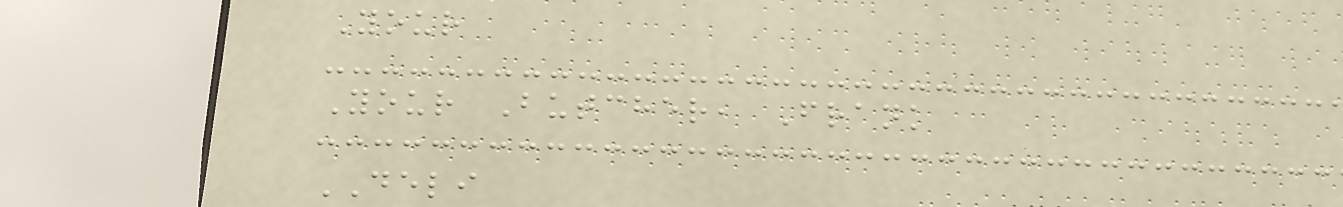Your
Your Butcher, Frank
DELI
